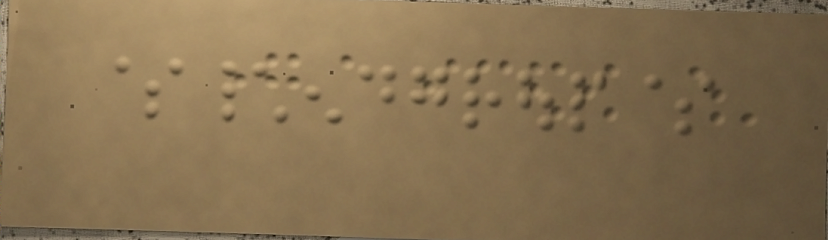$\endgroup$
